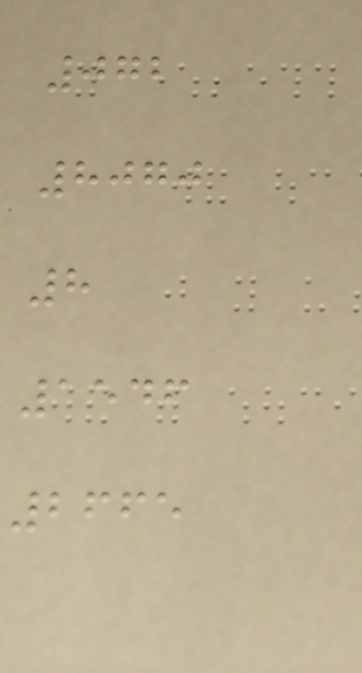072
8070
8
1546
2665
